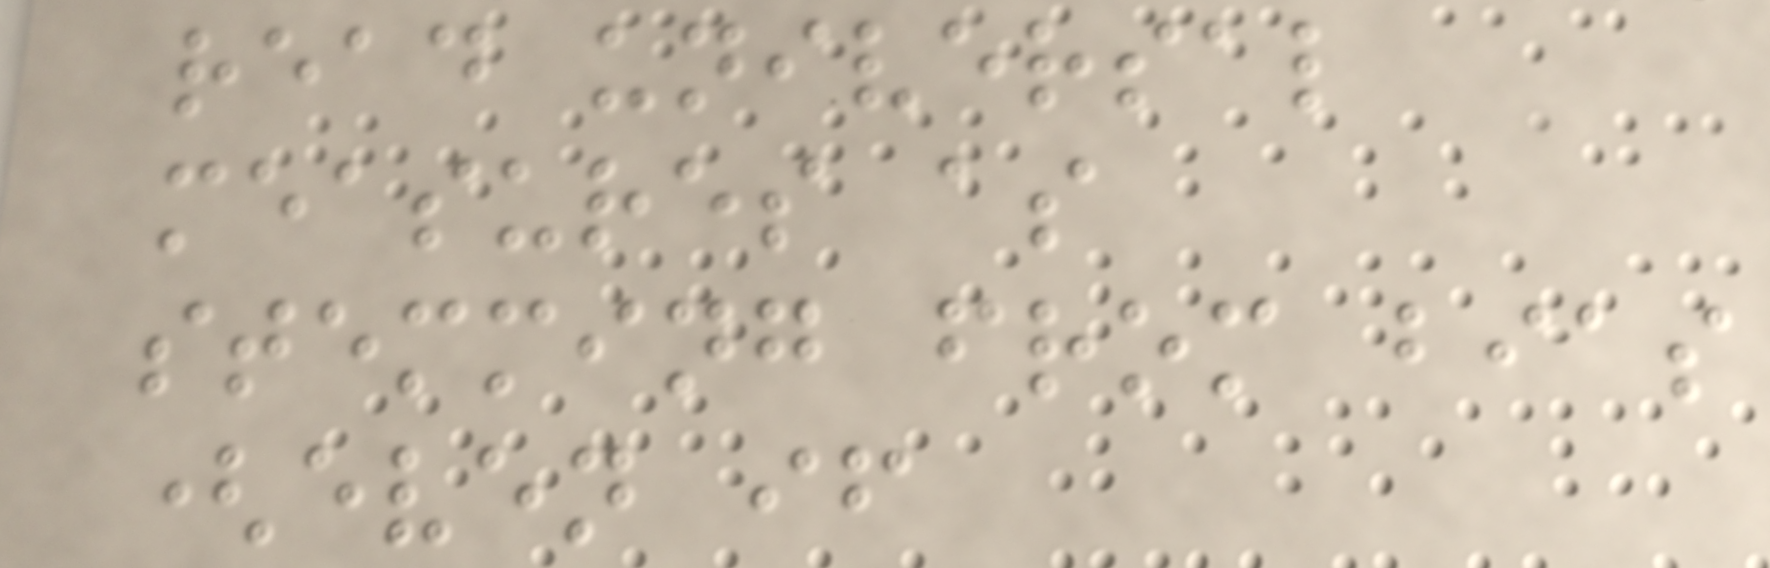read universal
measures as
stemming from bias
(even if
